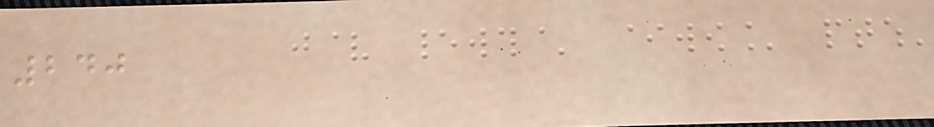240
